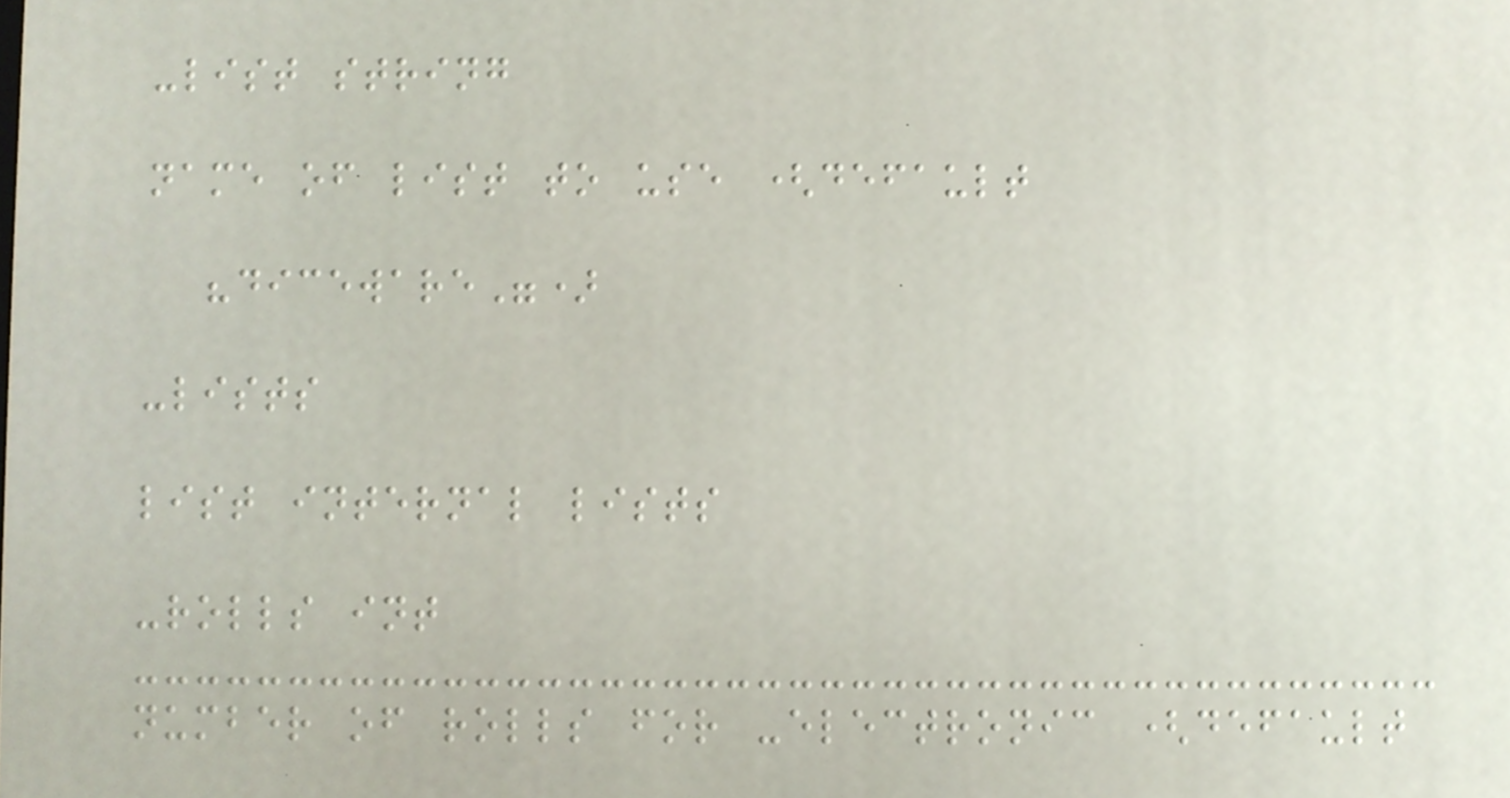-list string
name of list to use (default
"diceware")
-lists
list internal lists
-rolls int
number of rolls for -electronic (default
